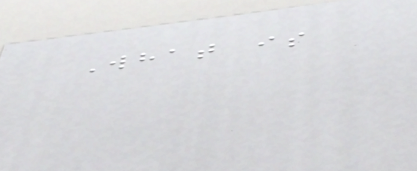What is
